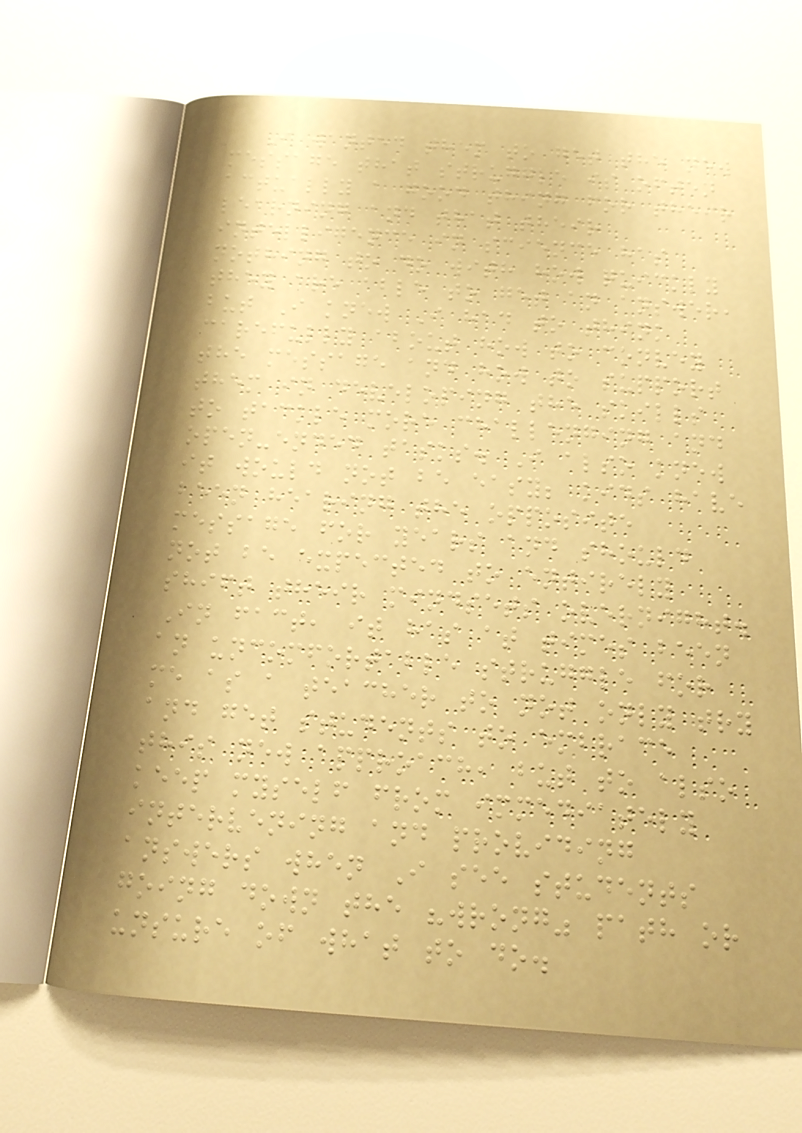I wanted them to get the new
message that struggle is often
actually a good thing for their
learning and that their
intelligence in science has
nothing to do with how quickly
they are able to get an answer,
but I knew I had to think
carefully about how to convey
the message and how to support
them in developing the skills
to tackle more challenging and
open-ended tasks. I also knew
it would not be easy; kids have
been hearing the opposite
message for years and should
not be expected to entirely
shift their mindsets overnight.
In fact, it has at times been
an uncomfortable struggle for
me as a teacher to not only try
and get students to embrace
this new approach, but to also
keep myself from immediately
intervening and providing
answers when I see students
going down the "wrong" path or
unsure of what to do.
